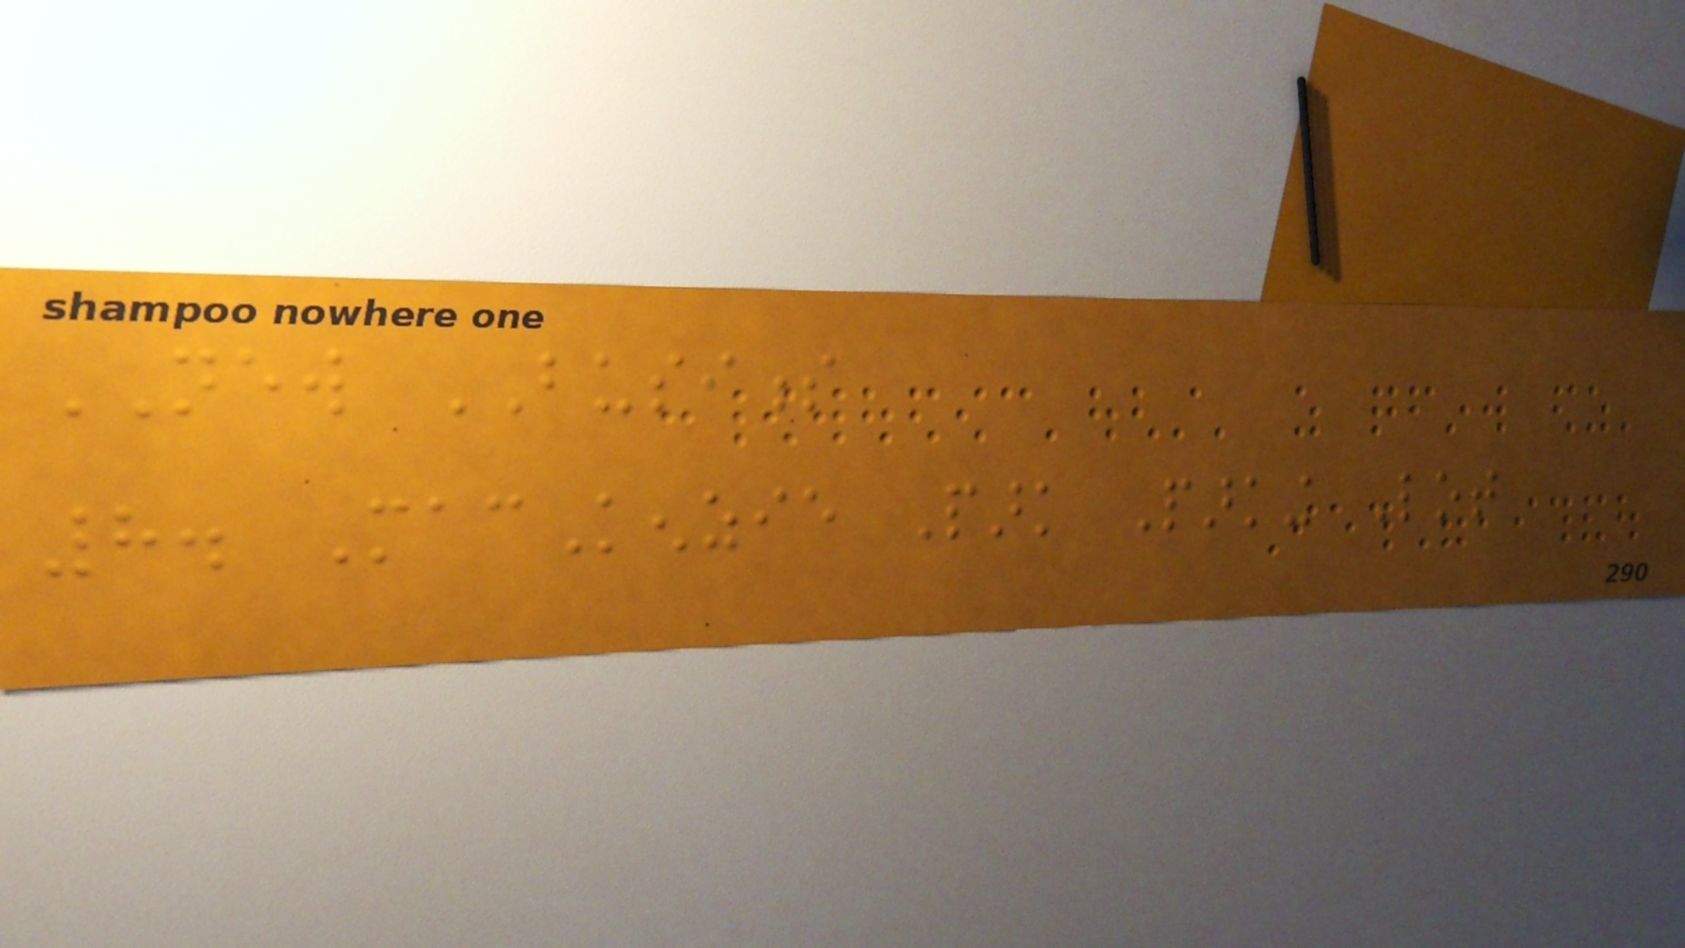NEW BUSINESS
8. MacKenzie Park Parking Lot
